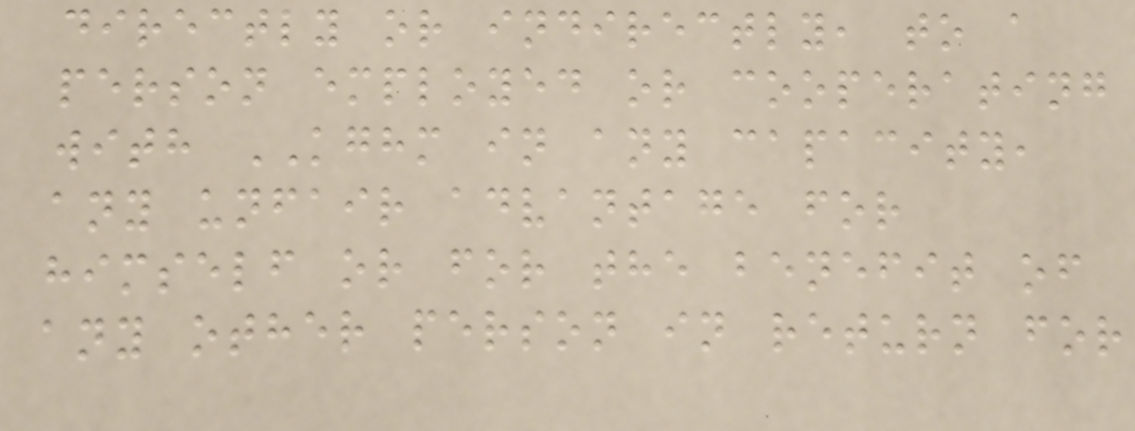directly or indirectly, to a
person employed or cooperating
with KGHM in any capacity,
any unfair advantage for
himself or for the benefit of
any other person in return for
